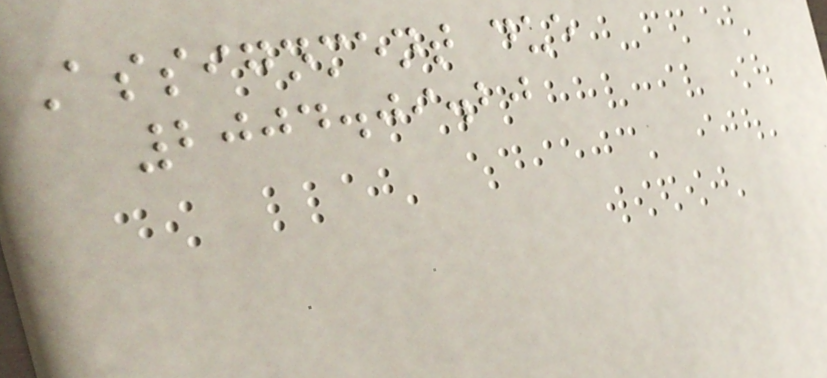Assignment due
2004.09.20
